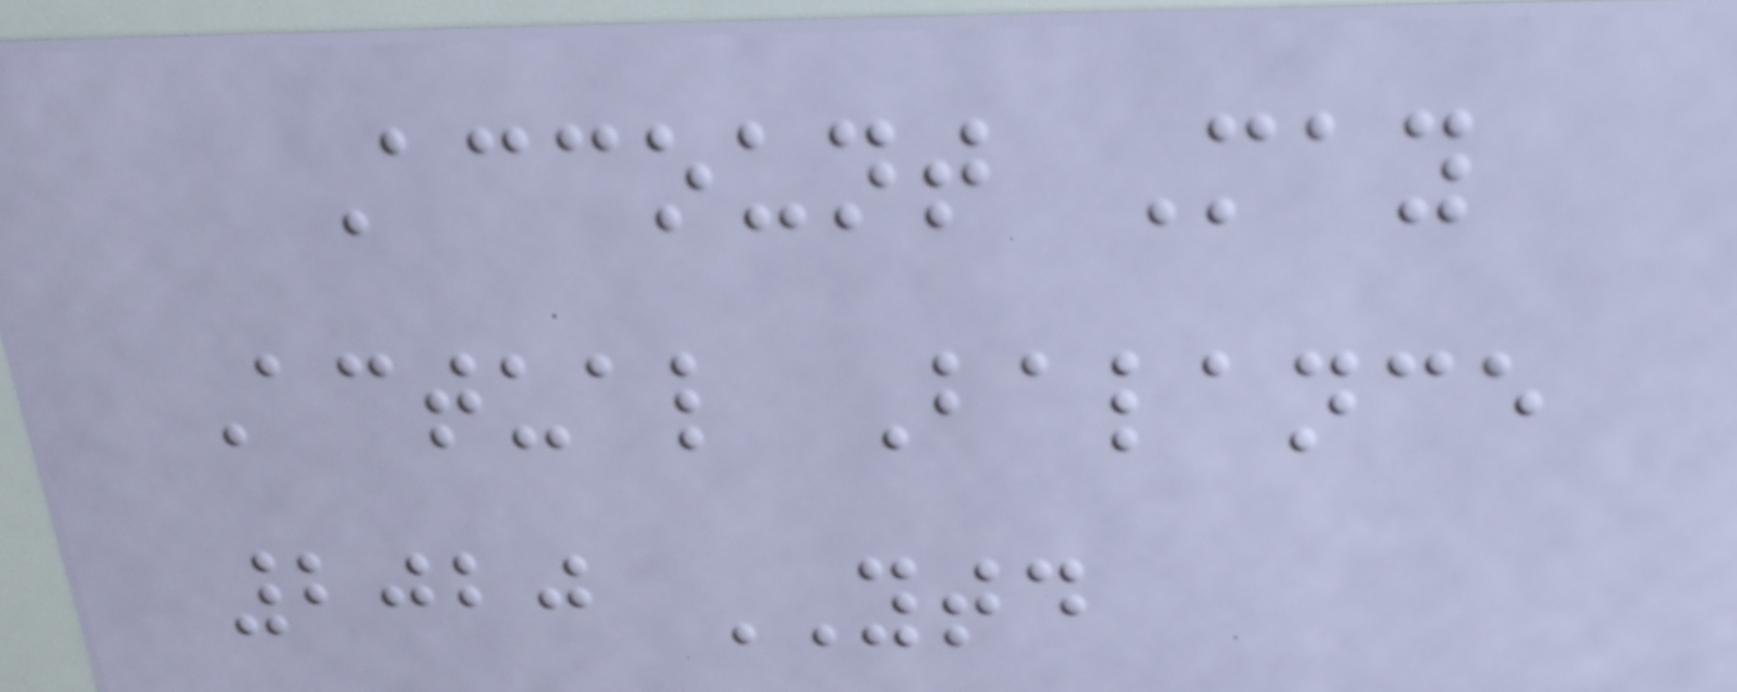Account May
Actual Balance
2020 YTD
